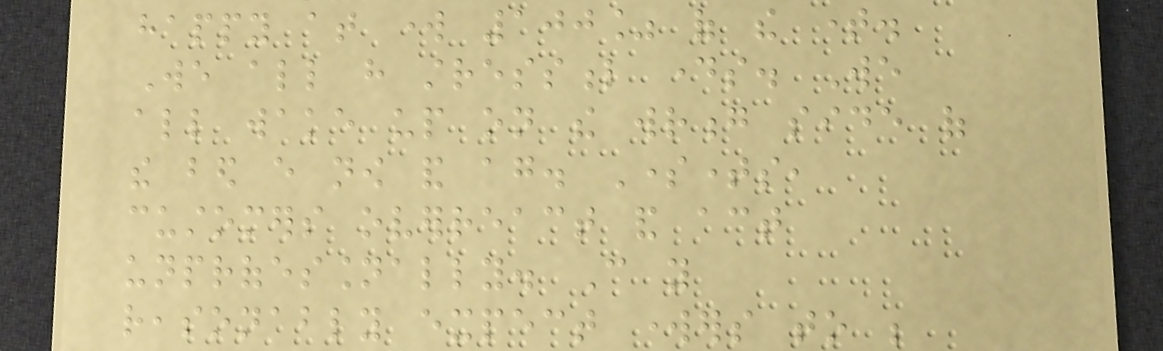happy at work 100% of the time.
We all have stressful days. We
all wake up on the wrong side of
the bed every now and again. Sometimes,
customers overreact and act
unprofessionally. Can you
reasonably expect workers to be
